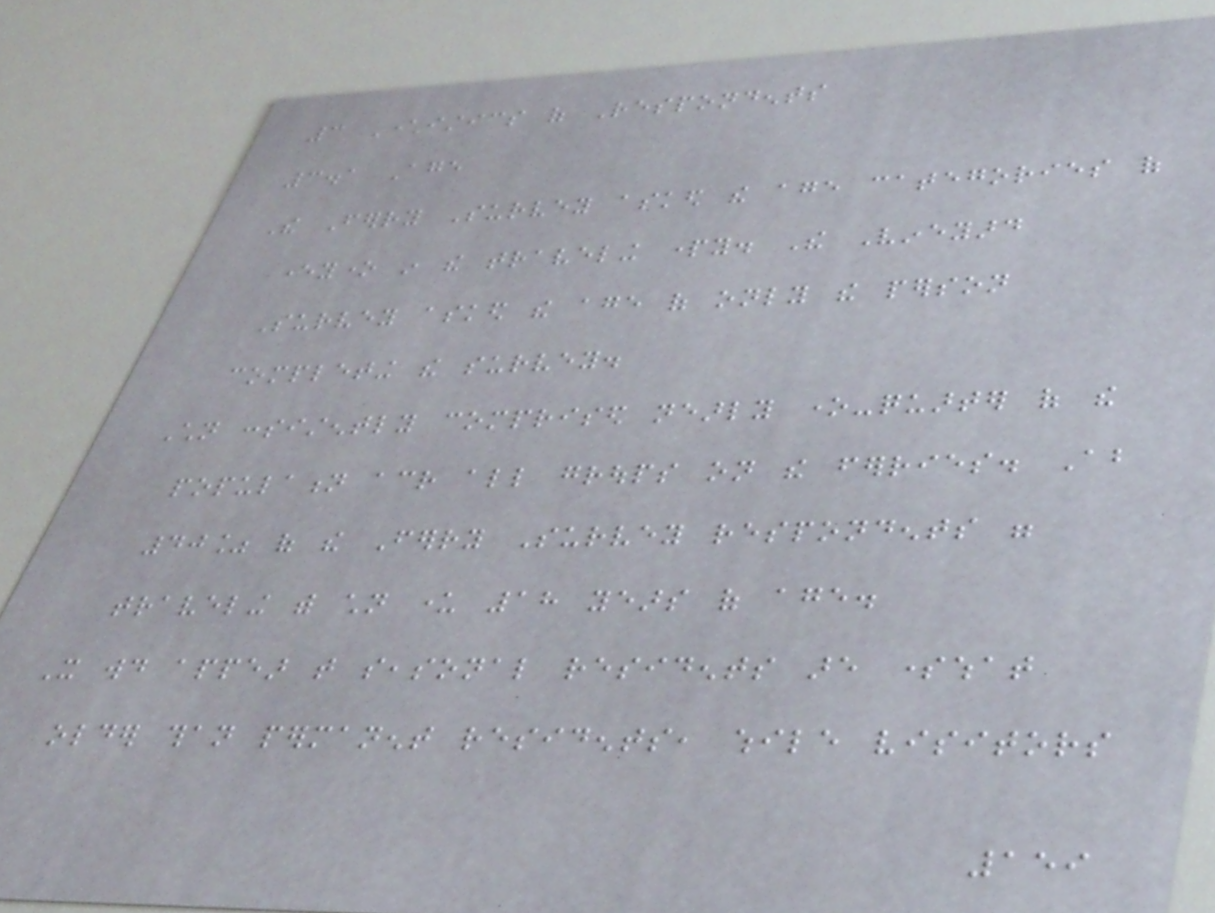3 Characteristics of Respondents
3.1 Age
The Ferry Survey asked the age categories of
everyone in the traveling party. The Vineyard
Survey asked the age of only the person
completing the survey.
Children consistently comprised nearly one-quarter of the
population across all groups on the ferries. About
40% of the Ferry Survey respondents were
traveling with children under 18 years of age.
It would appear that seasonal residents are somewhat
older than permanent residents, while visitors
159
